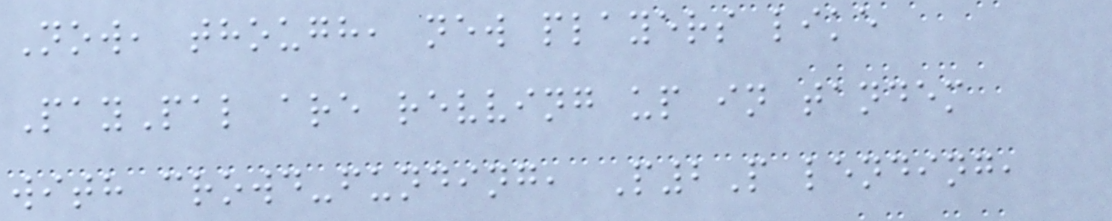Now, though, new players like
PayPal are revving up in tandem
with crowd-funding, P2P lending,
